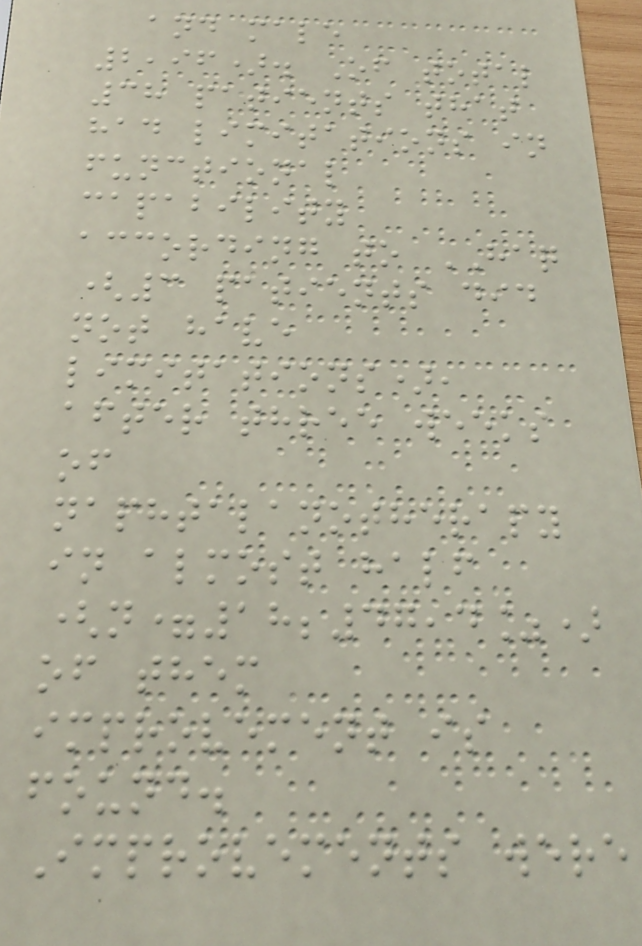and male
2,96). Of total
38 patients that
had limitations in
functional
capability
according to HAQ
(3 patients did
not have
limitations),
after three weeks
of
naphtalanotherapy
in almost half
(n=18;47,4%)
of them
improvement is
found.
Improvements were
